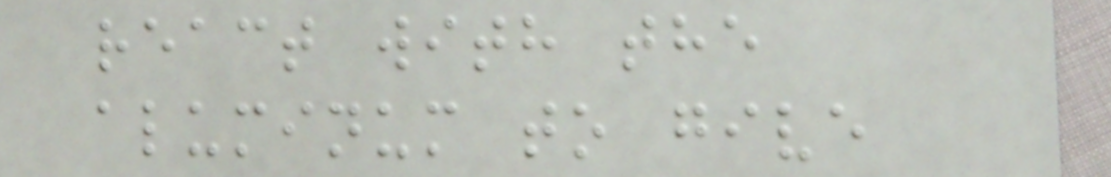react with the
aluminum to give
